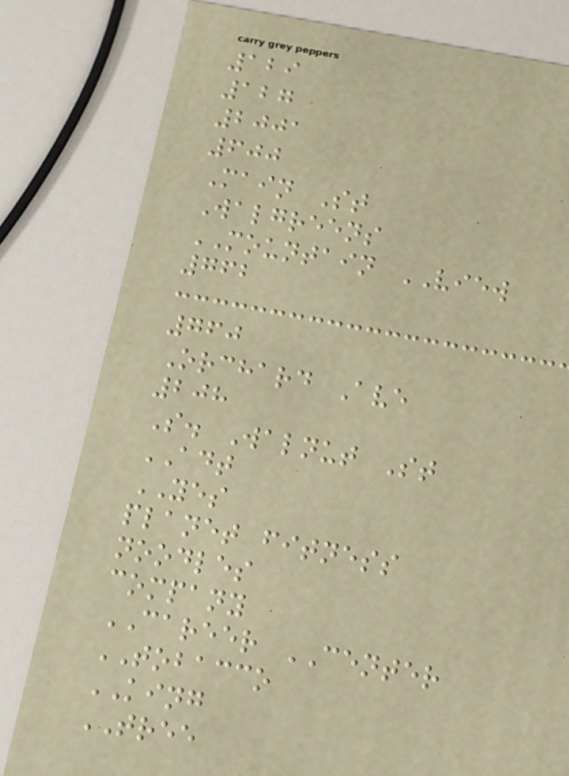129
127
2001
600
Main St
Walgreens
MOUNTAIN VIEW
762
760
Orchard Ave
208
S. Walnut St
ADT
YES
planet fitness
noodles
company
CAREER CENTER
TOBACCO
KING
TREE
